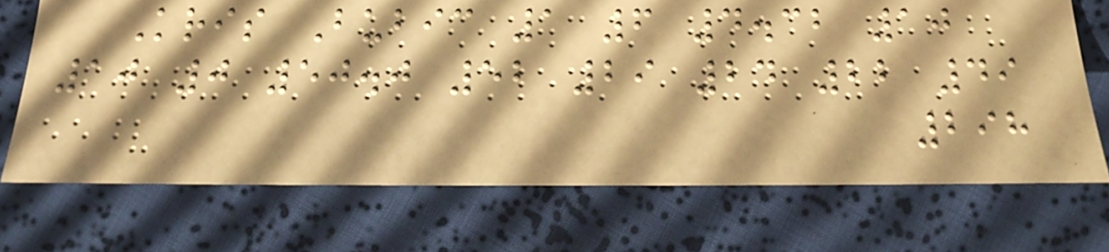Kris Bubic 1 6 4.32 10
10 0 50.0 52 29 24 22 49
298
